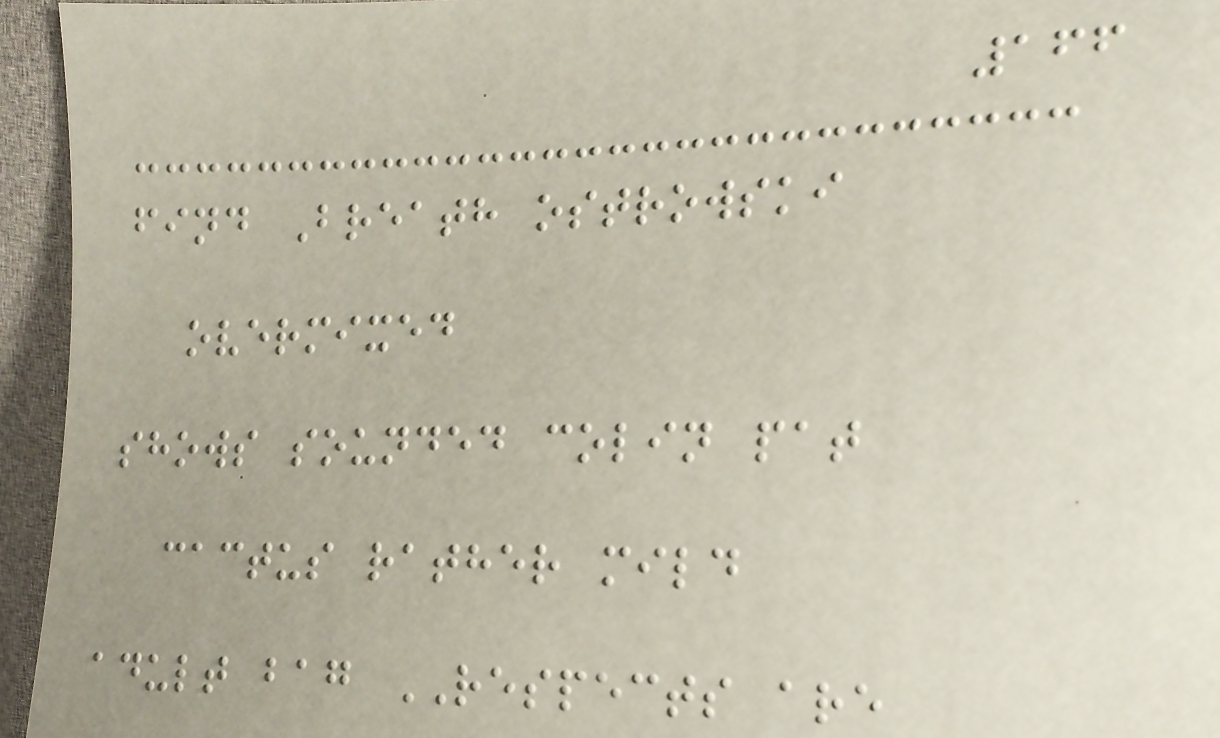166
find Breath ostrowski
overmixed
shows sounded colin pat
cactus rather mild
adult bag RESPECTS are
